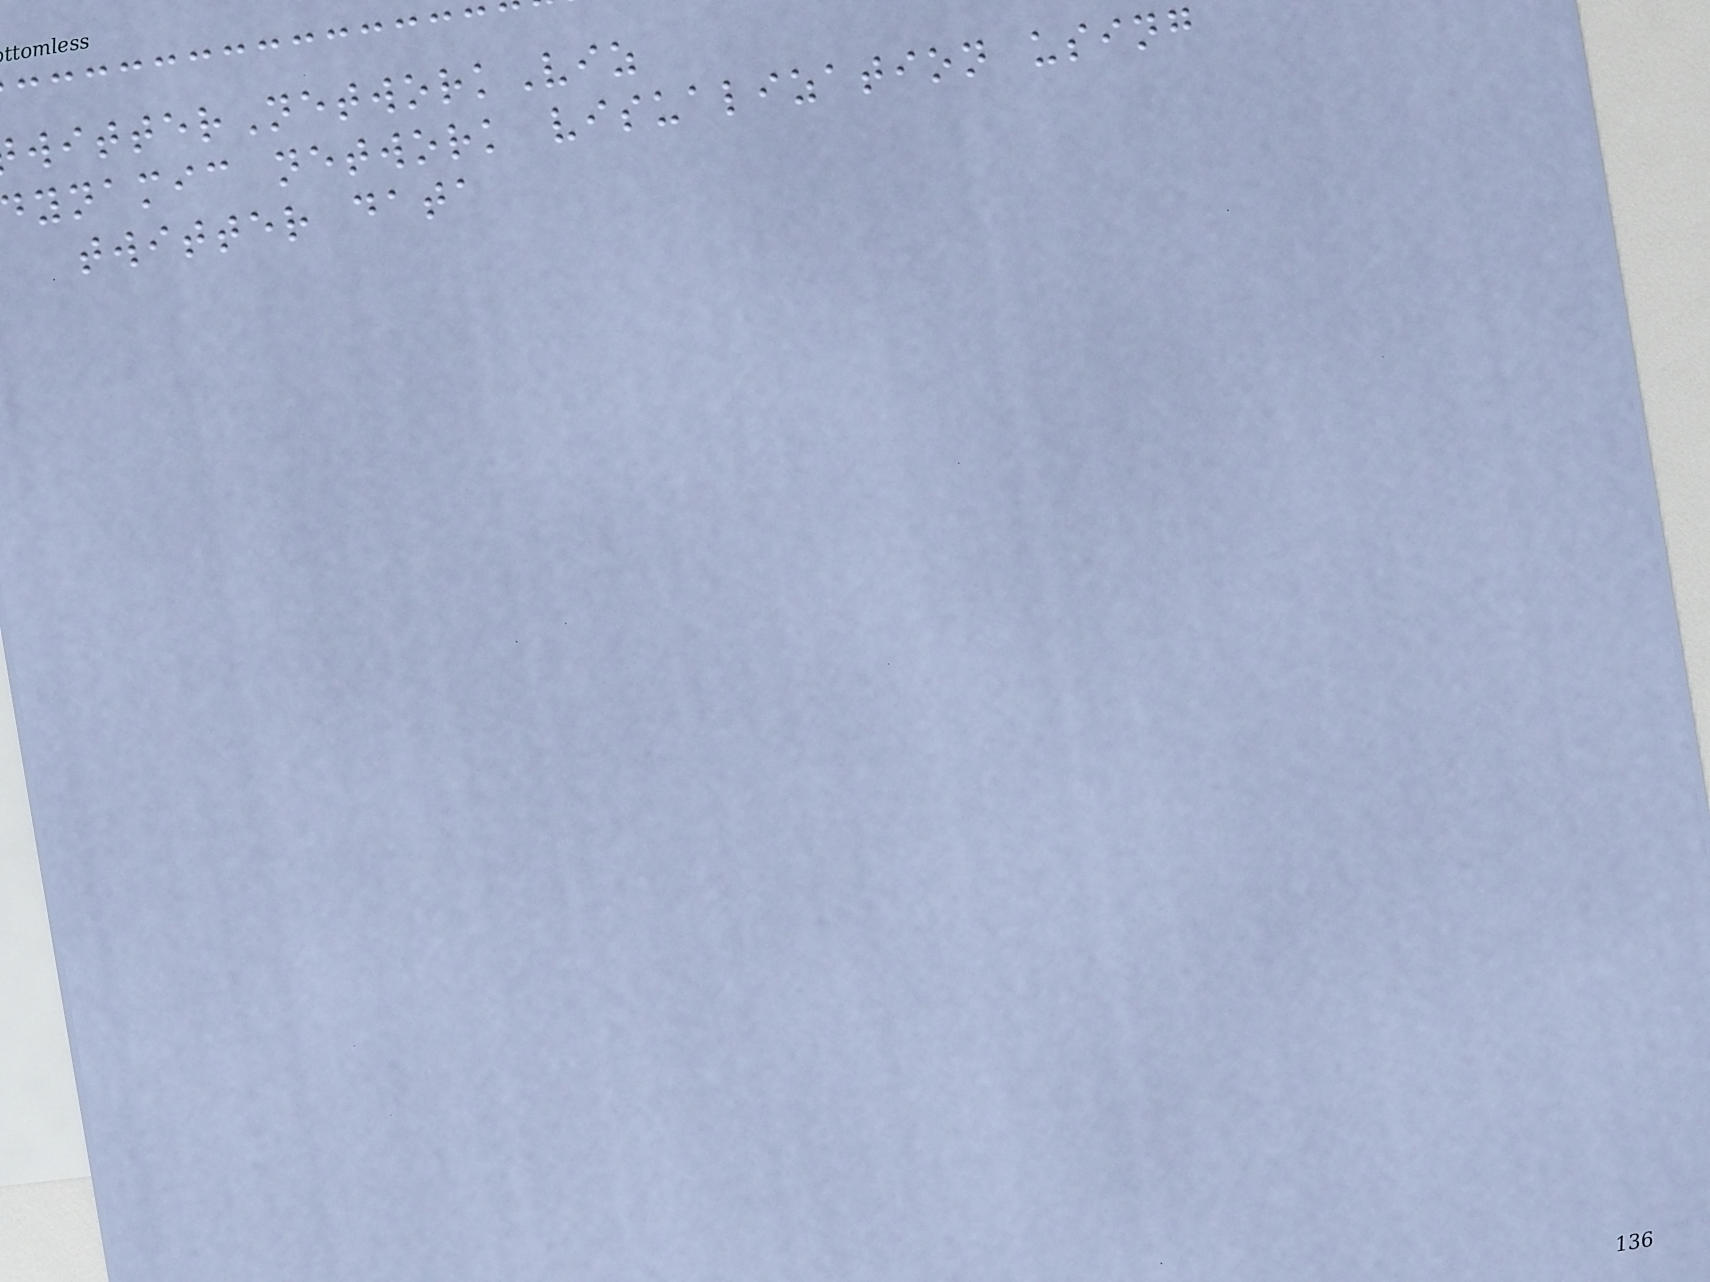witterNetworkViz
ynamic network visualization using
twitter data
